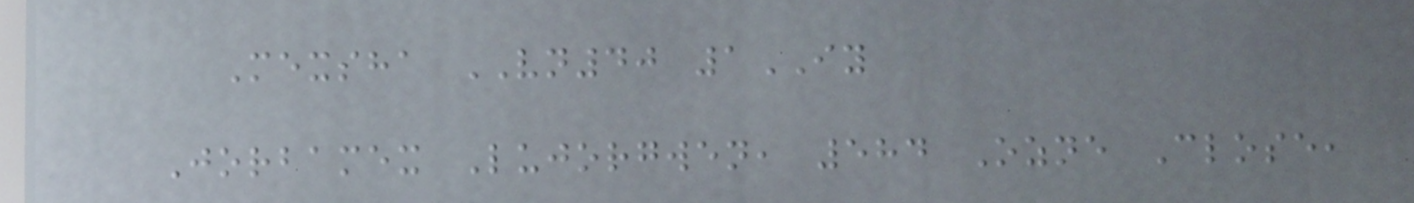Mexsha VN40 1IY
Jorbamex Lujorgwen, 584 Ozne Close,
